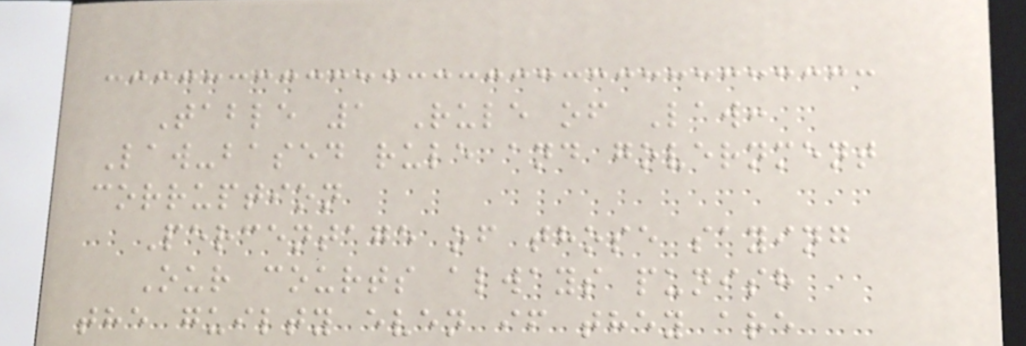Table 1 Rule of Law:
Law-based rule and government
corruption
Percentage of those saying
Our courts always punish
the guilty even if they are
